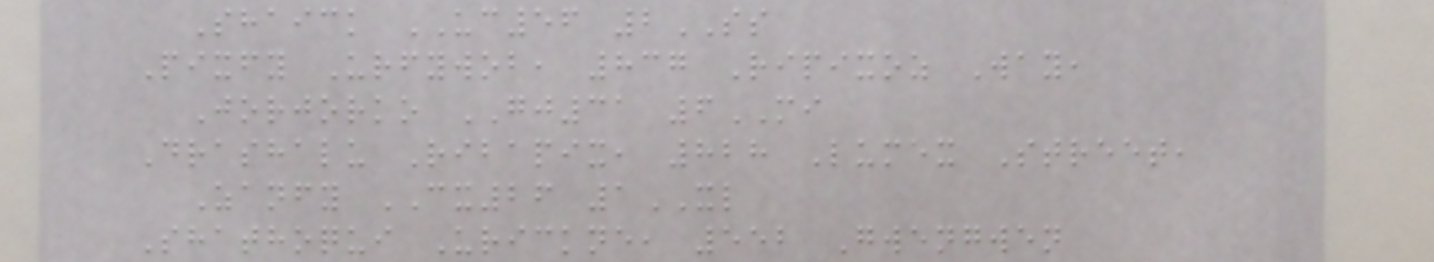Shaick UC56 2SS
Pixfy Urfywob, 837 Ripixoz Way,
Jorjorko GJ31 6MI
Drashalu Ribapix, 828 Lumex Street,
Zanfy CX26 1XL
Shathoqui Urickne, 552 Gwengwen
